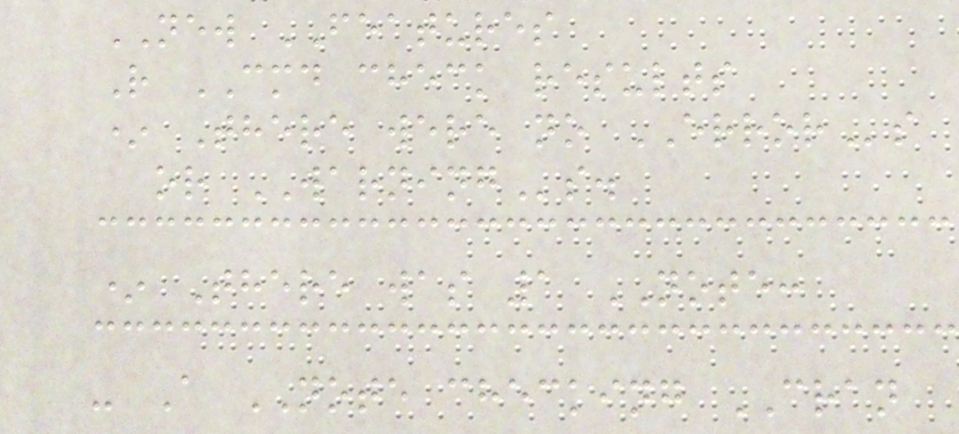NEW FEATURES
R CMD check results
* There were no ERRORs
or WARNINGs.
* There was 1 NOTE:
- A NOTE checking CRAN
